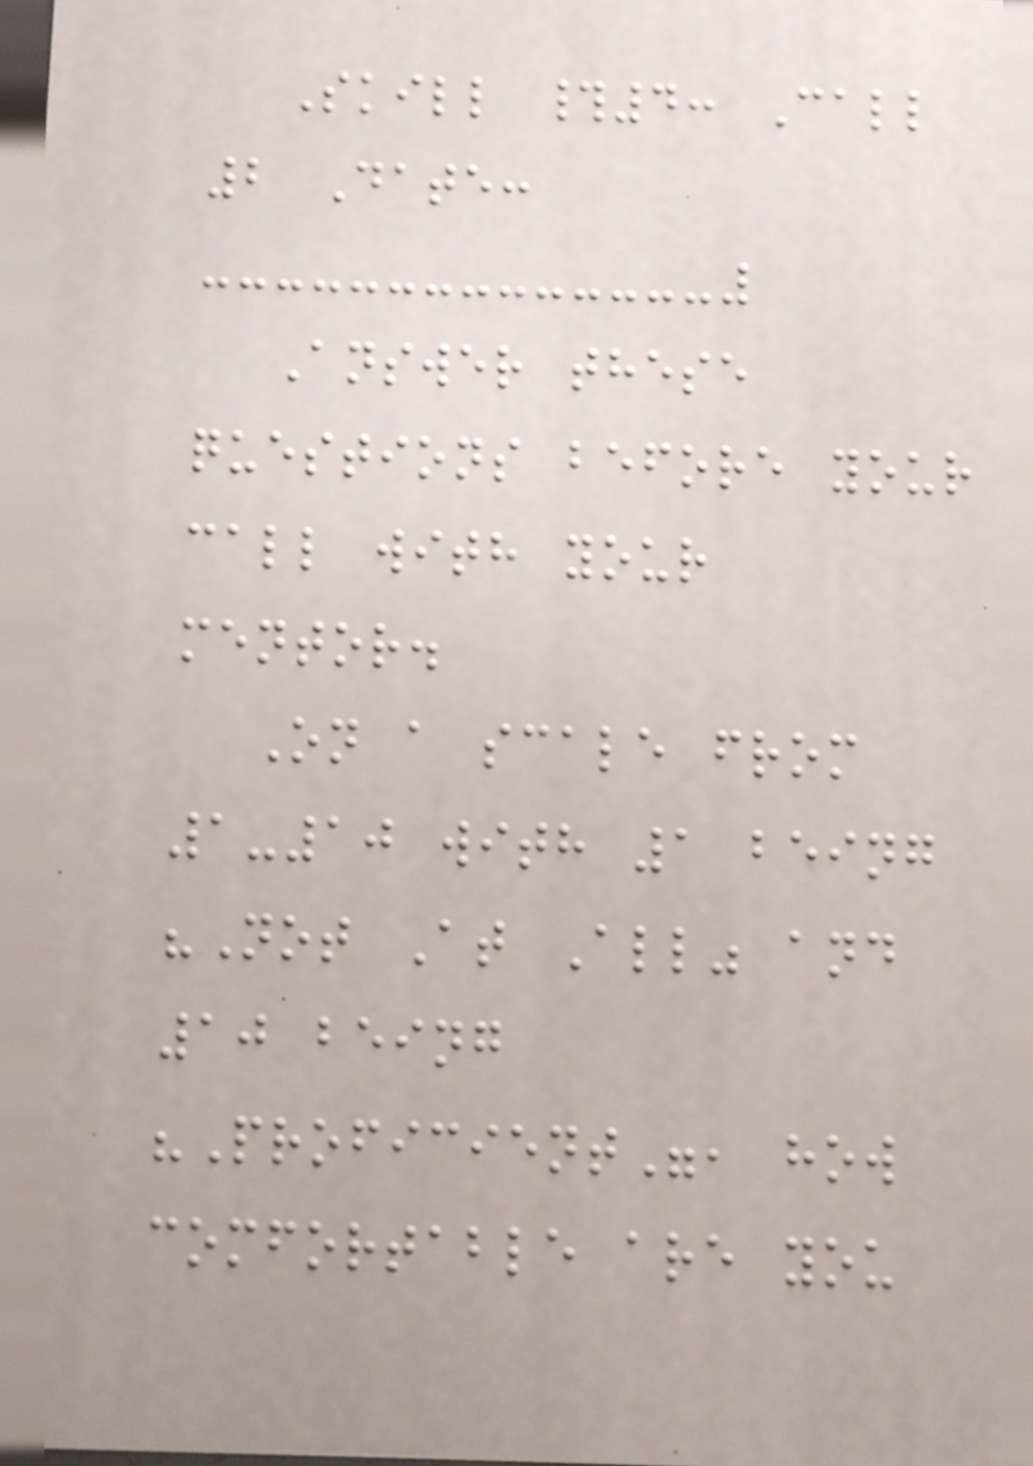Skill #4: Call
2 Date:
Answer these
questions before your
call with your
mentor.
On a scale from
1-10 with 1 being
"Not At All" and
10 being
"Proficient", how
comfortable are you
